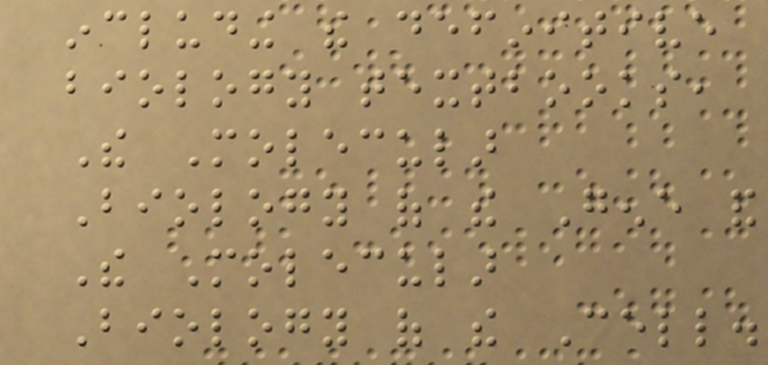including the definitive
biology textbooks,
The Molecular
Biology of the Gene and
The Molecular
Biology of the Cell.
